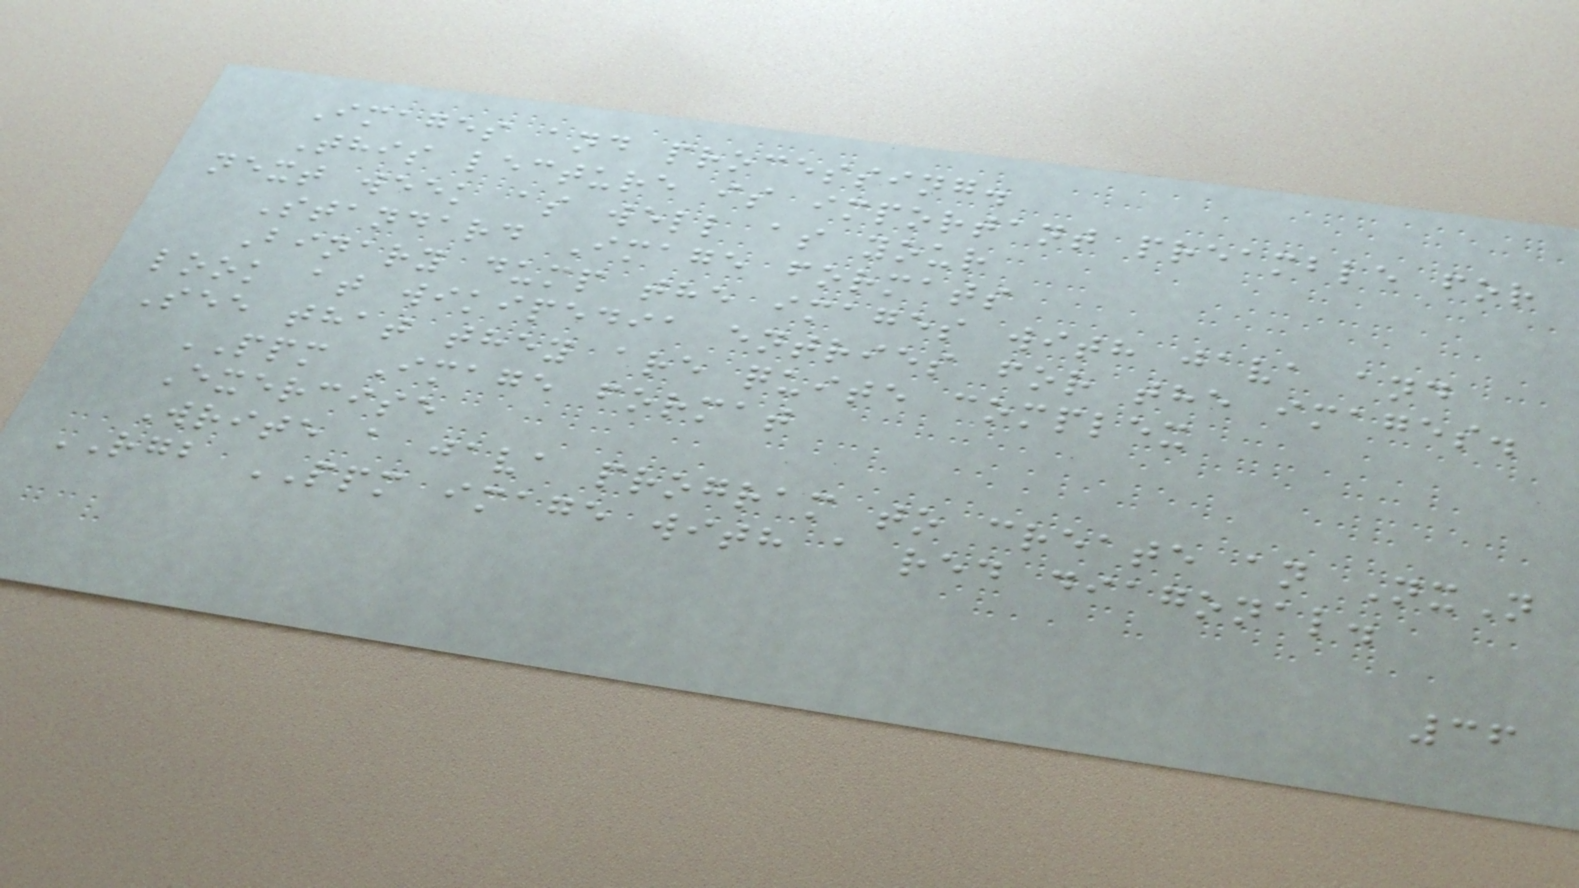Images and processing.
This lecture is important preamble for
next week as well as your
Standard Image formats
Binary dump the images with java and
look at wikipedia entries for the images.
See that they are quite complex
PPM Image format
Exercise
Write a java program to create an NxN
RGB PPM image with a red diagonal.
36
